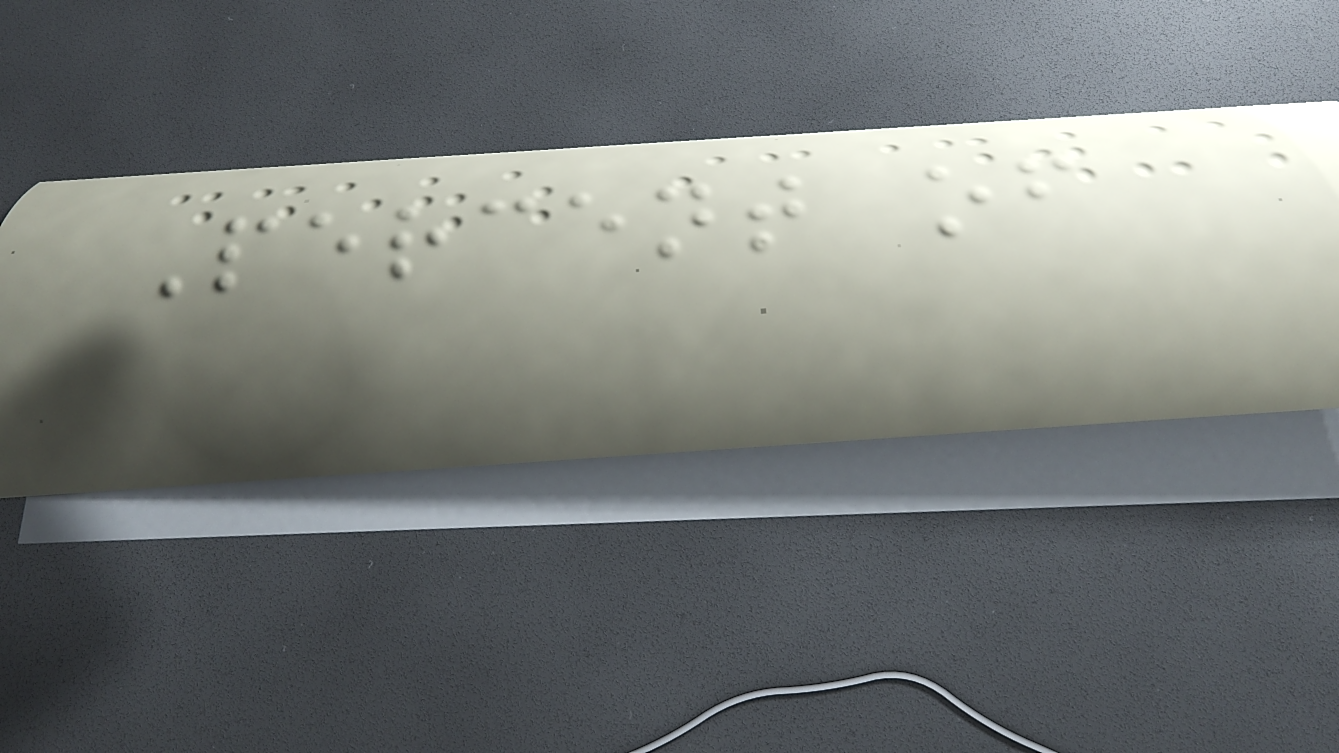Percent of
